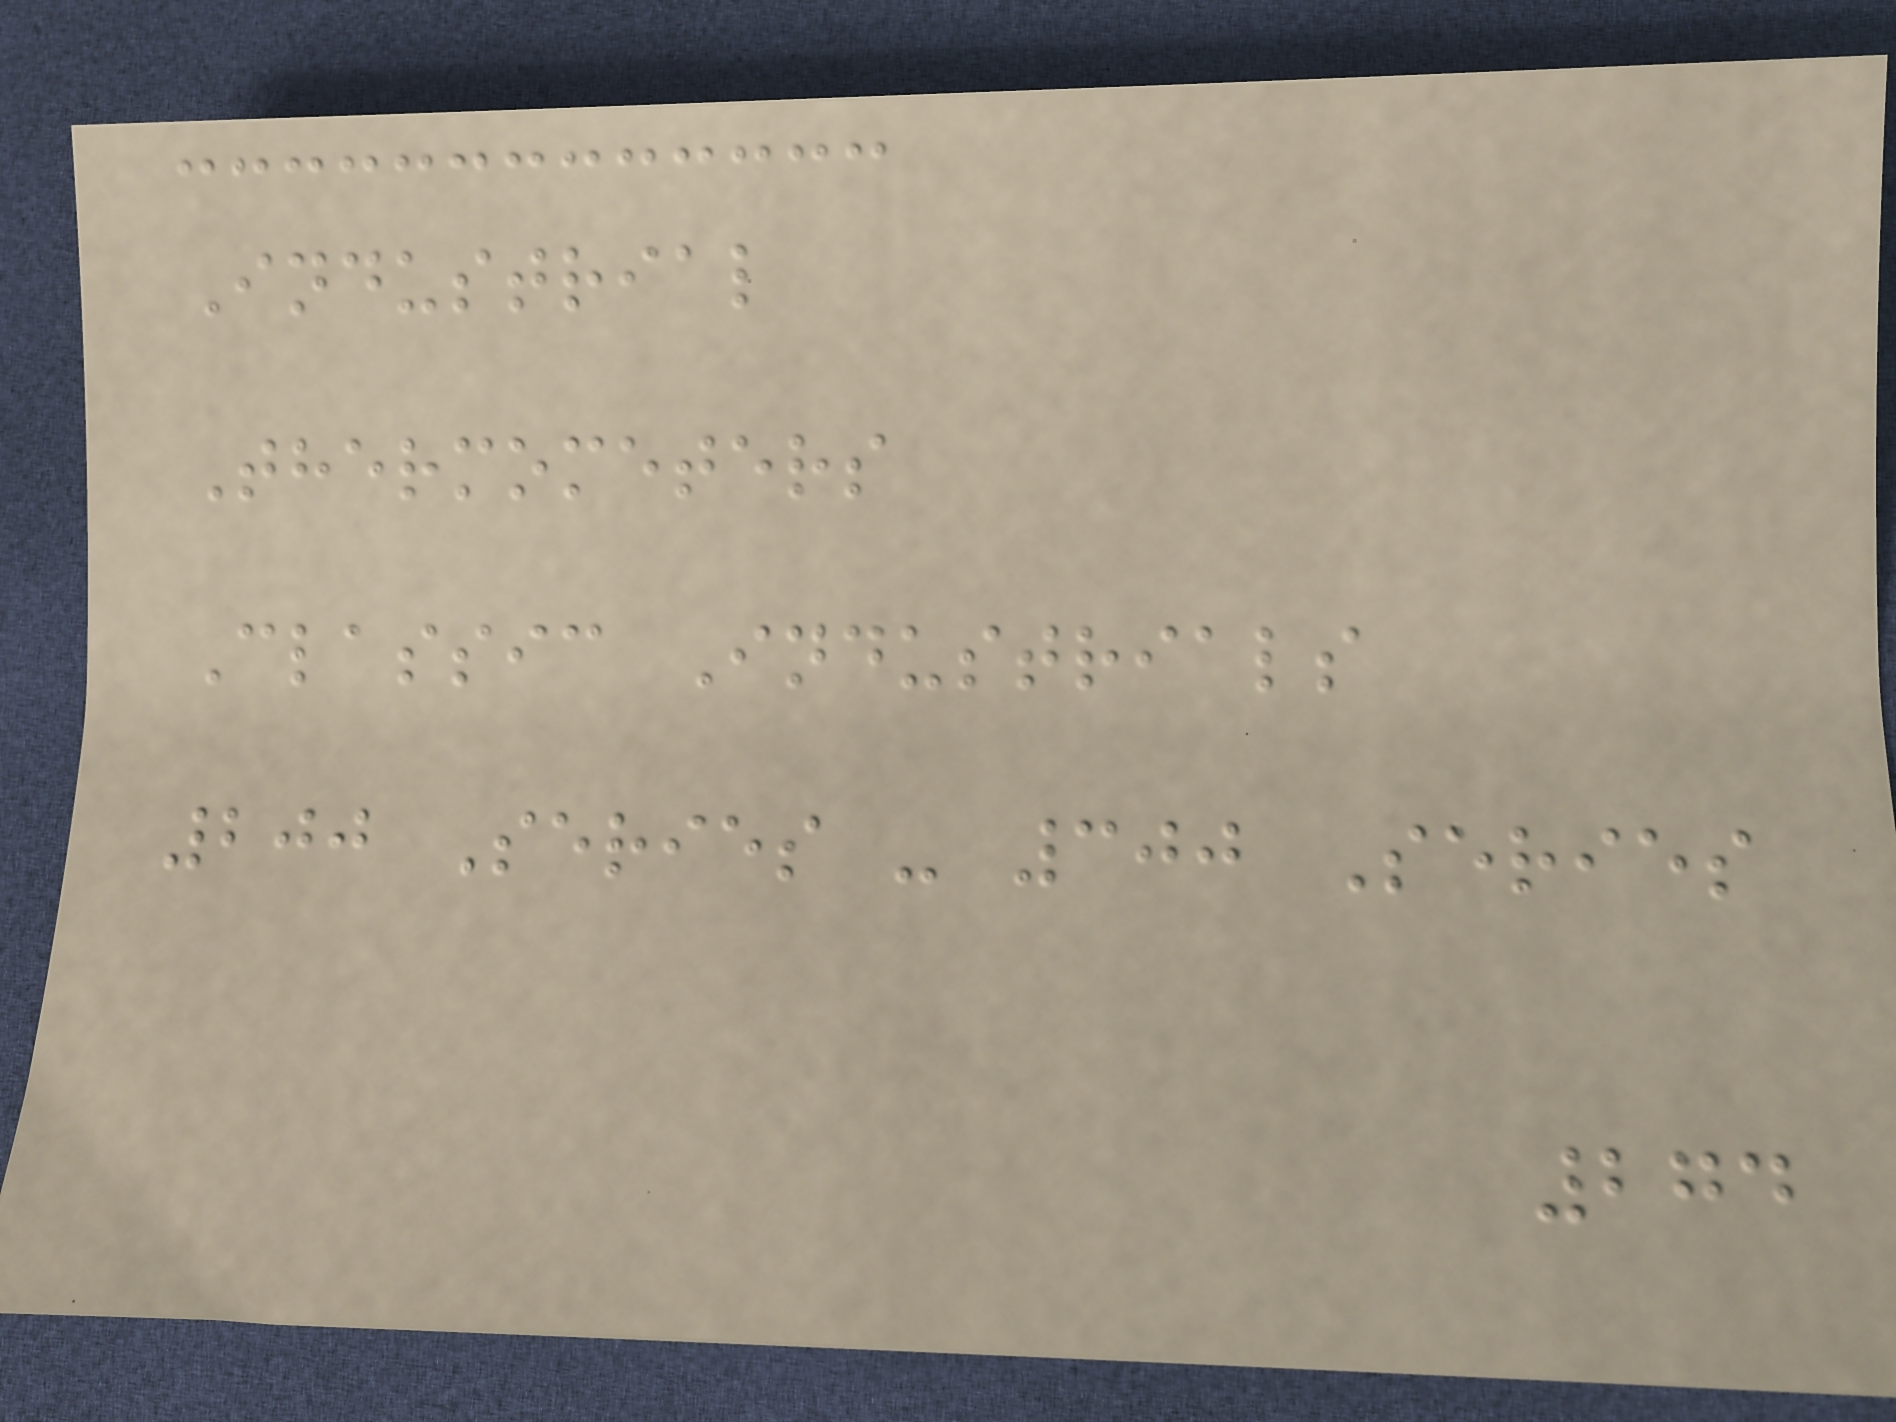Industrial
Thermometers
Classic Industrials
200 Series - 300 Series
274
